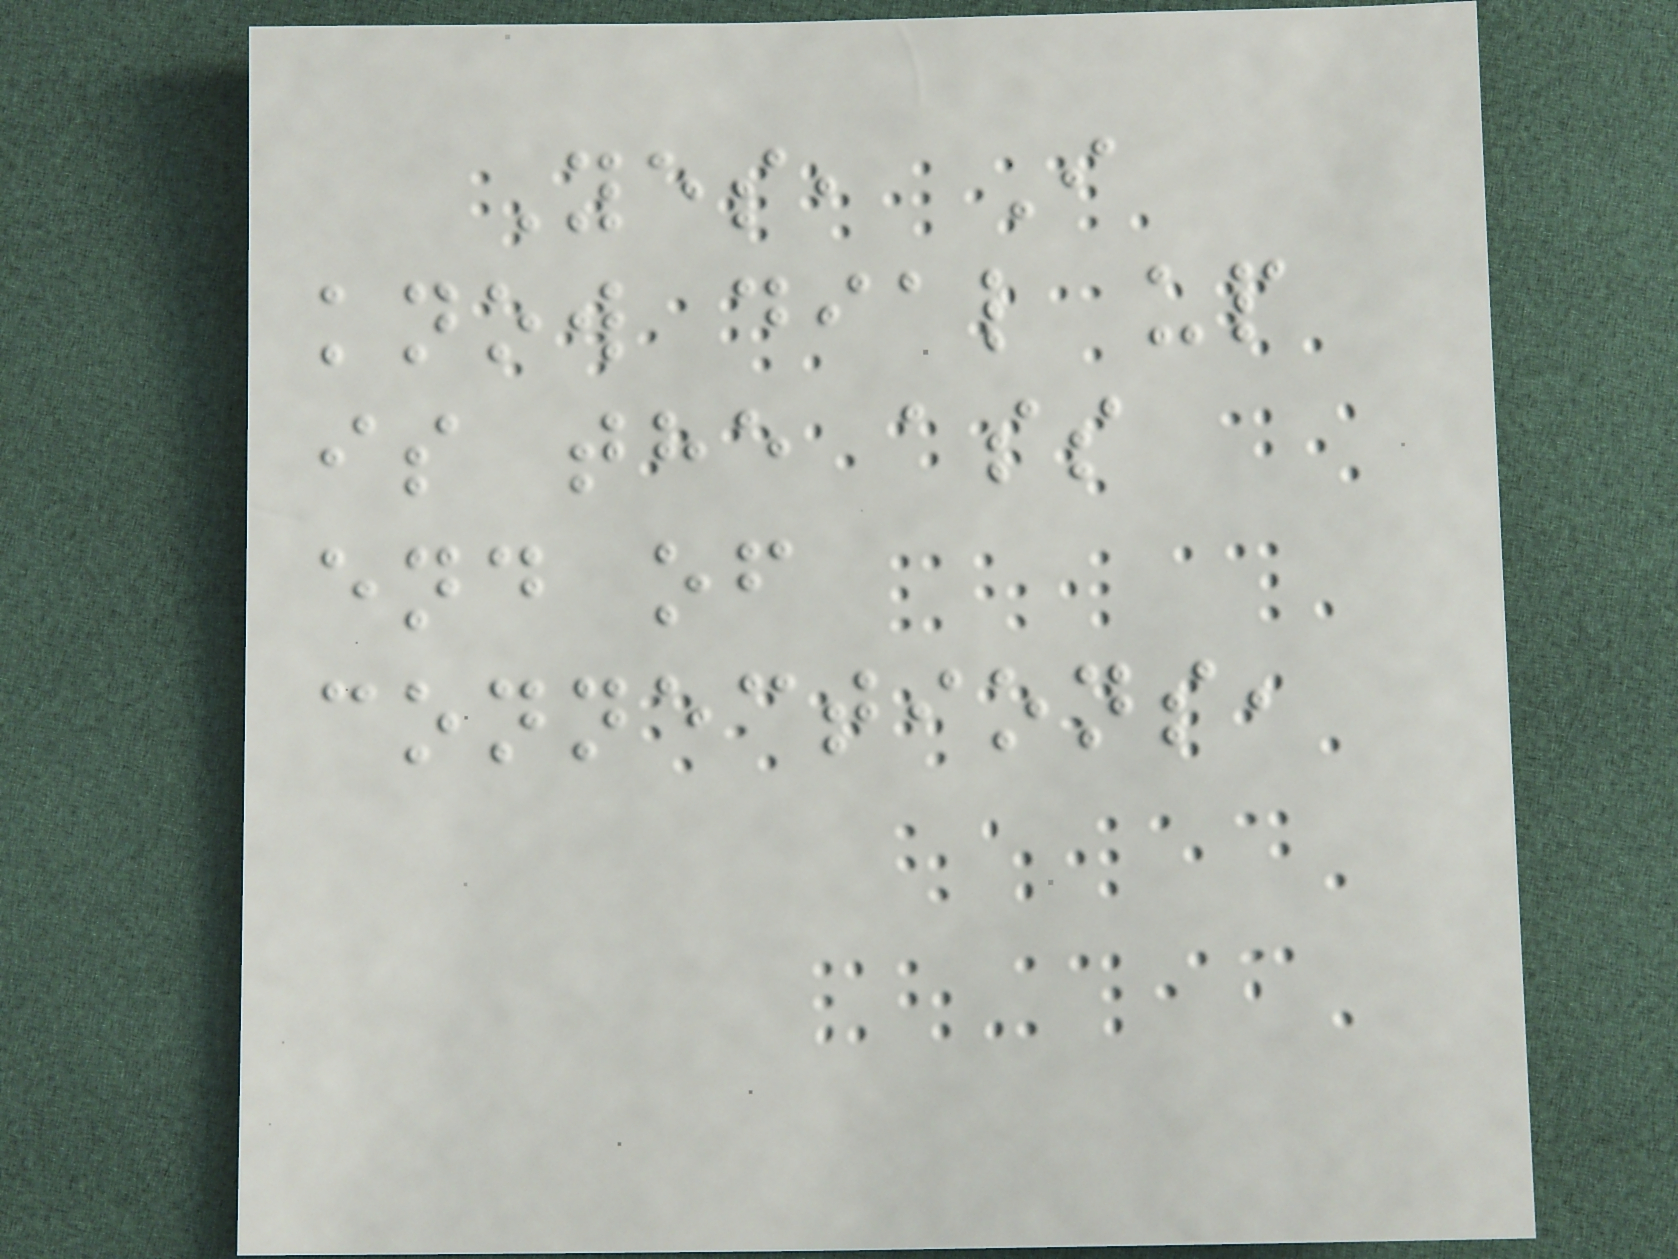Yes, I
know dial up
is the ass
end of
connections,
